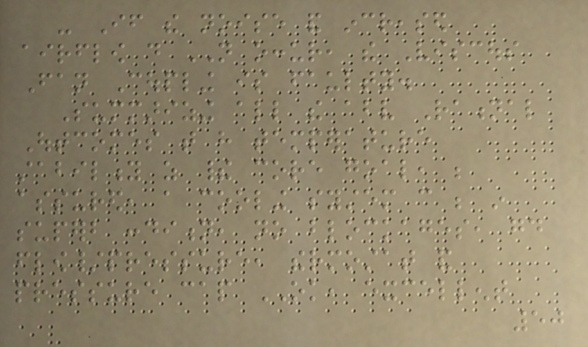- If the noise and increased
airflow do NOT occur, the Viscous
Fan Coupling is faulty.
Summarizing all the above Rational
Outcomes that have temperature
stability as their core goal, be
assured, a cooling system can be in
superb condition, no blockages, good
flow/pressure, thermostat and
pressure cap OK, excellent
50
